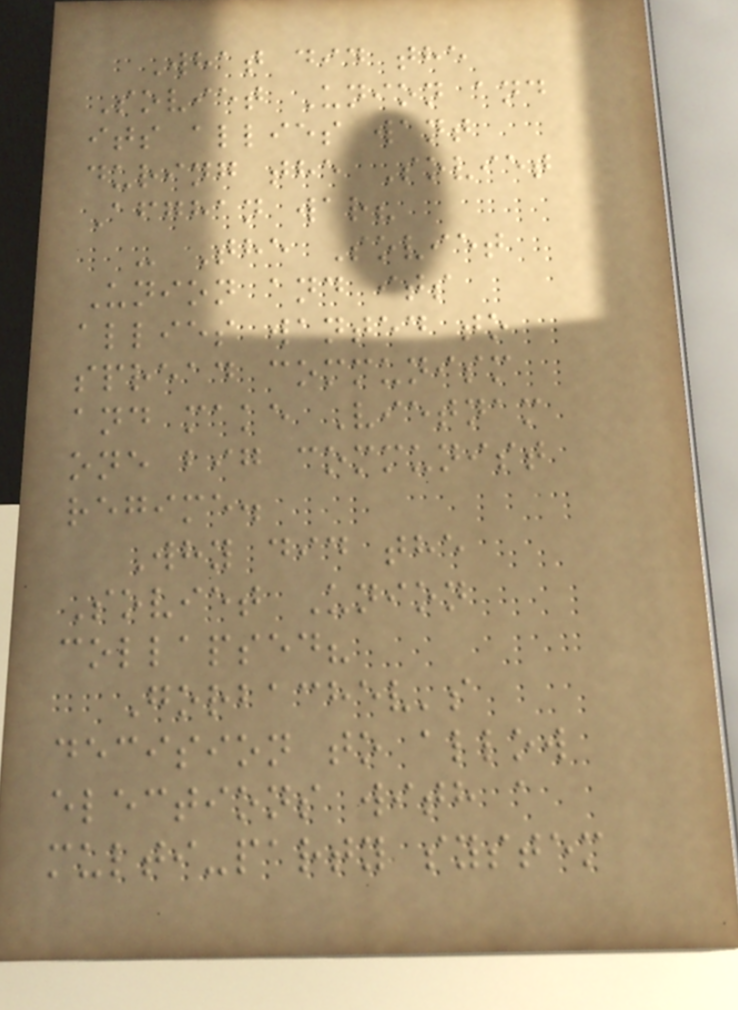What did the
Soviet Union and
its allies want
during the Soviet
Afghan war?
- The Soviet
Union and its
allies wanted to
spread communism
and make Vietnam
one big communist
regime.
Why did the
Soviet Union
collapsed?
Gorbachev's
decision to allow
elections with a
multi-party system
